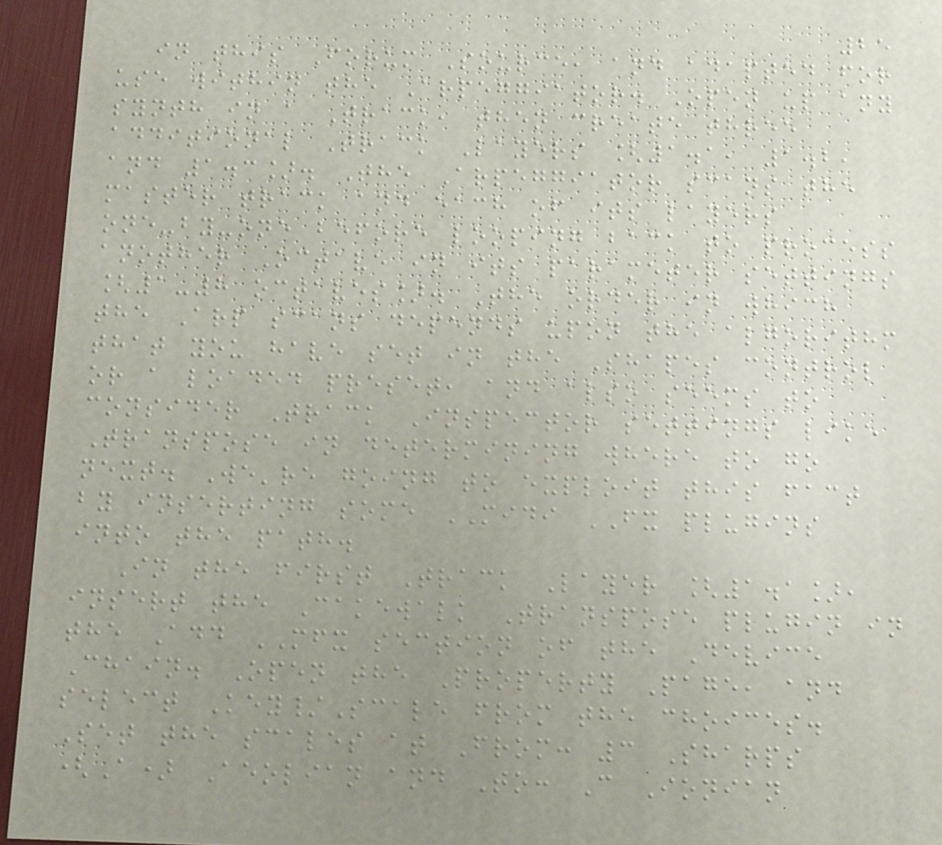25
in this Forum Source, and adapted for
use within the Arpeggiator. Open up any
synth in a Track, then create three
additional Track Layers [1.1, 1.2,
and 1.3]. The Arpeggiator scans the
master track and each of its layers
one-by-one before looping back to process
another Octave in its parameter settings
[1-8 octaves]. The order in which
the Arp scans depends upon the algorithm
that you have set in the Shapes control
or a loaded preset, and also seems to
consider Track Inspector settings like
Transpose in determining where to go
next. We're going to exploit this fact
by inserting some MIDI FX plugins
into the path.
In the first Track Layer [1.1],
insert the Cakewalk Transpose plugin in
the Add MFX section of the Device
Chain. Open the Property Page, and
select Key/Scale from the choices.
Set the scales at From: 3 Sharps
(A) Aeolian and To: C Ionian
